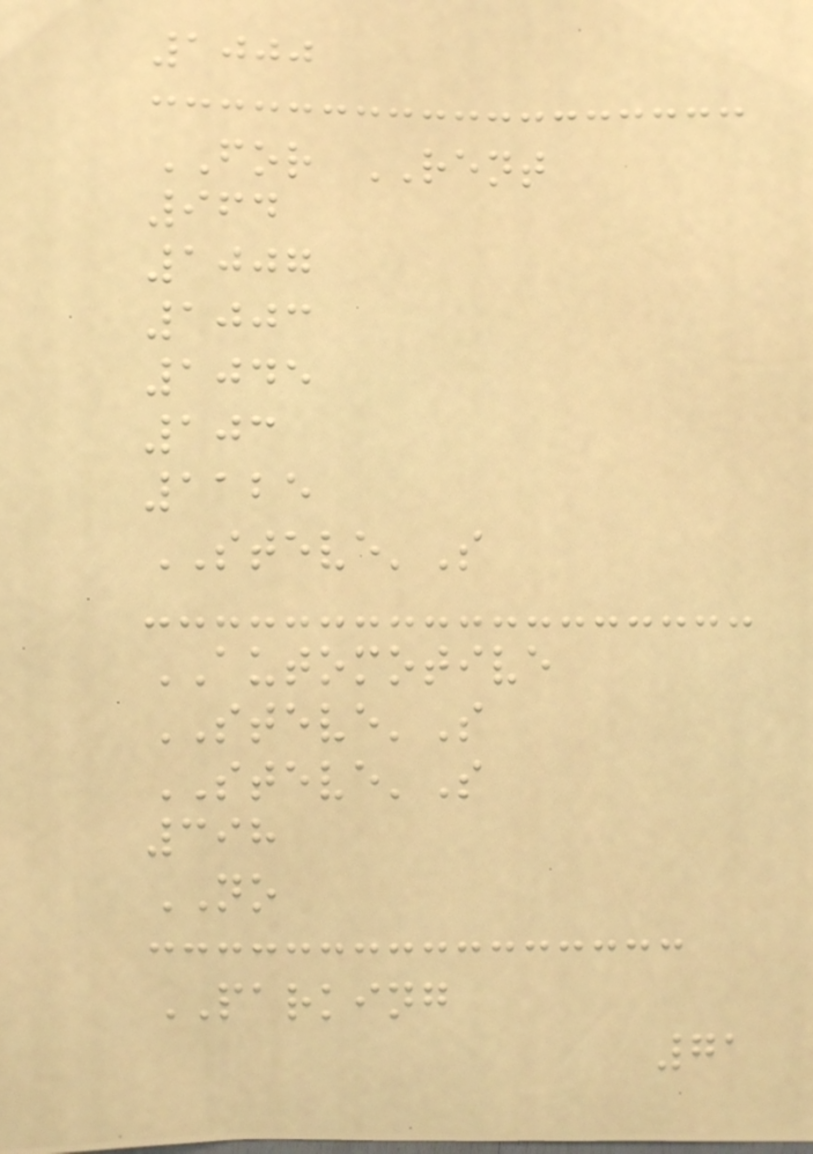1000
FOR RENT
964
1007
1003
1045
103
1125
STEVE'S
AUTOMOTIVE
STEVE'S
STEVE'S
398
NO
PARKING
71
